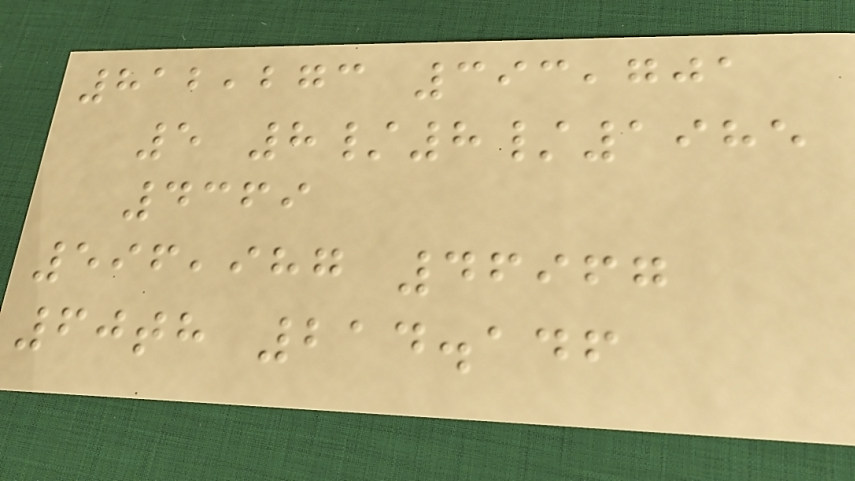812,273 393,701
5 8/8/1985
4369
596,987 46967
60th 214.146
